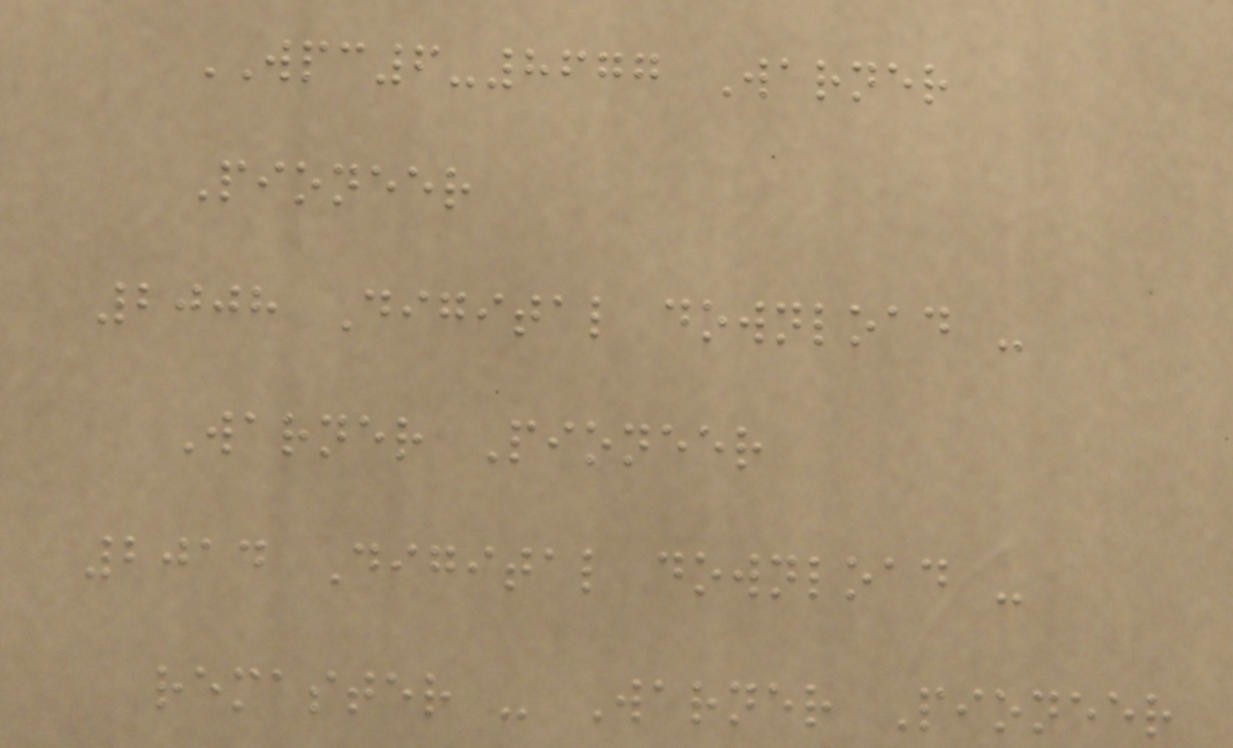WPC6-8677 Warner
Pioneer
2008 Digital download -
Warner Pioneer
2014 Digital download -
remaster - Warner Pioneer
